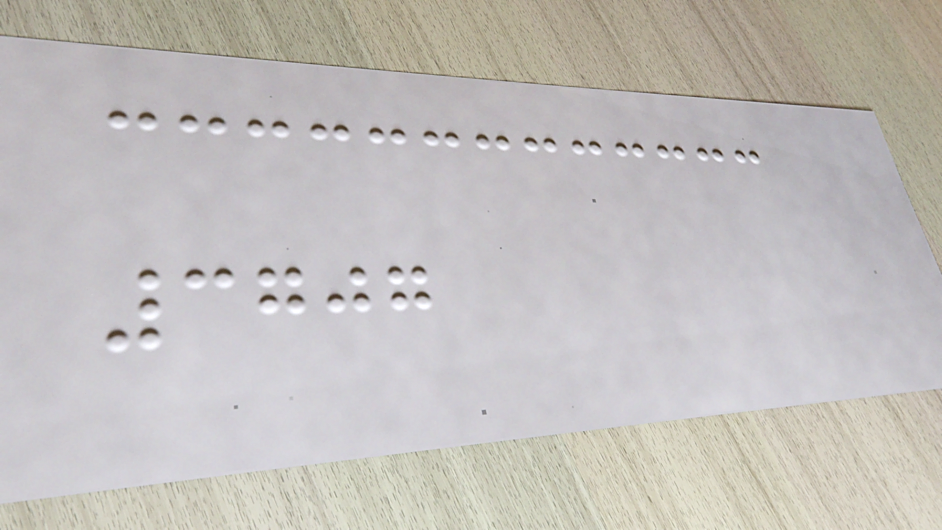3707
